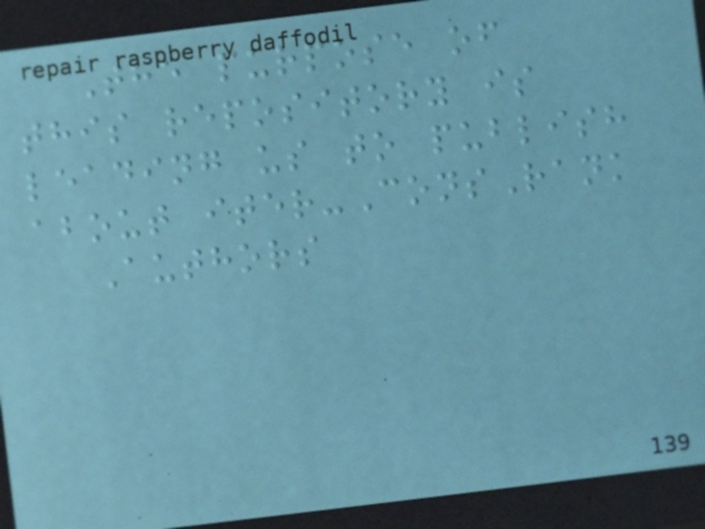The purpose of
this repository is
leading us to publish
about iter-ConsRank
Authors
